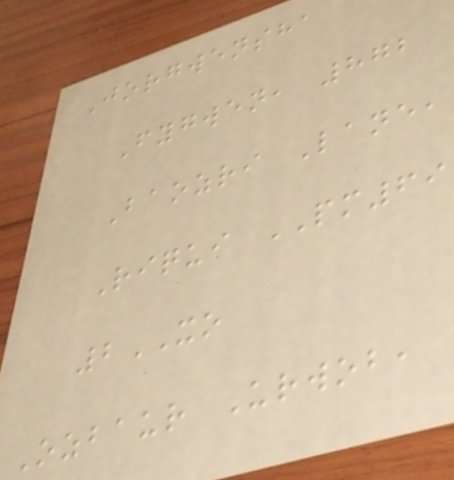Jorgwensha
Fygwen, 872
Baozri Lane,
Riqui PM69
2XO
Ozbaur Urwob,
